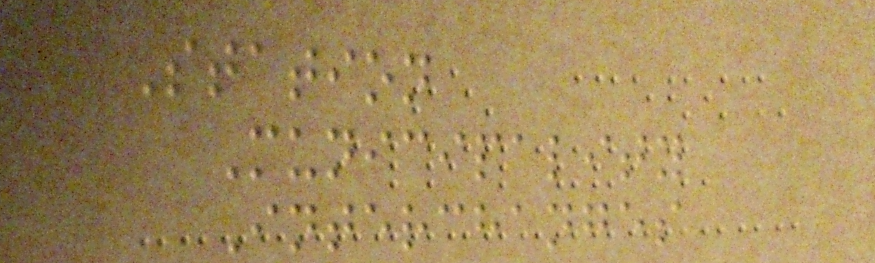Station
Municipality
Interchanges
